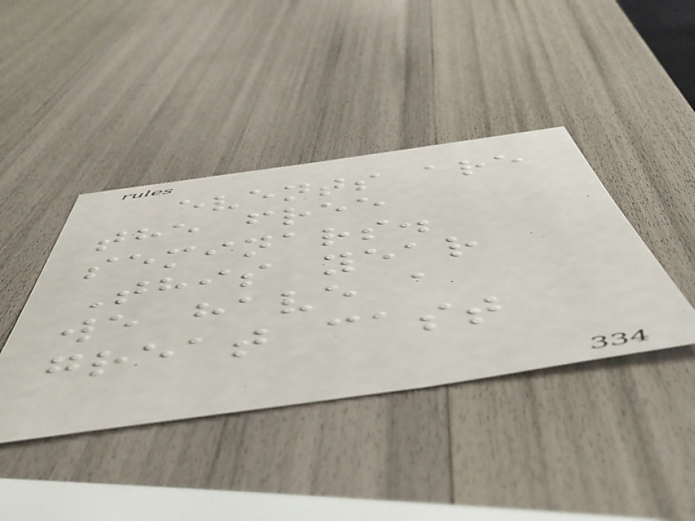events are
the free
seminars.
This year
we have a
great cast
